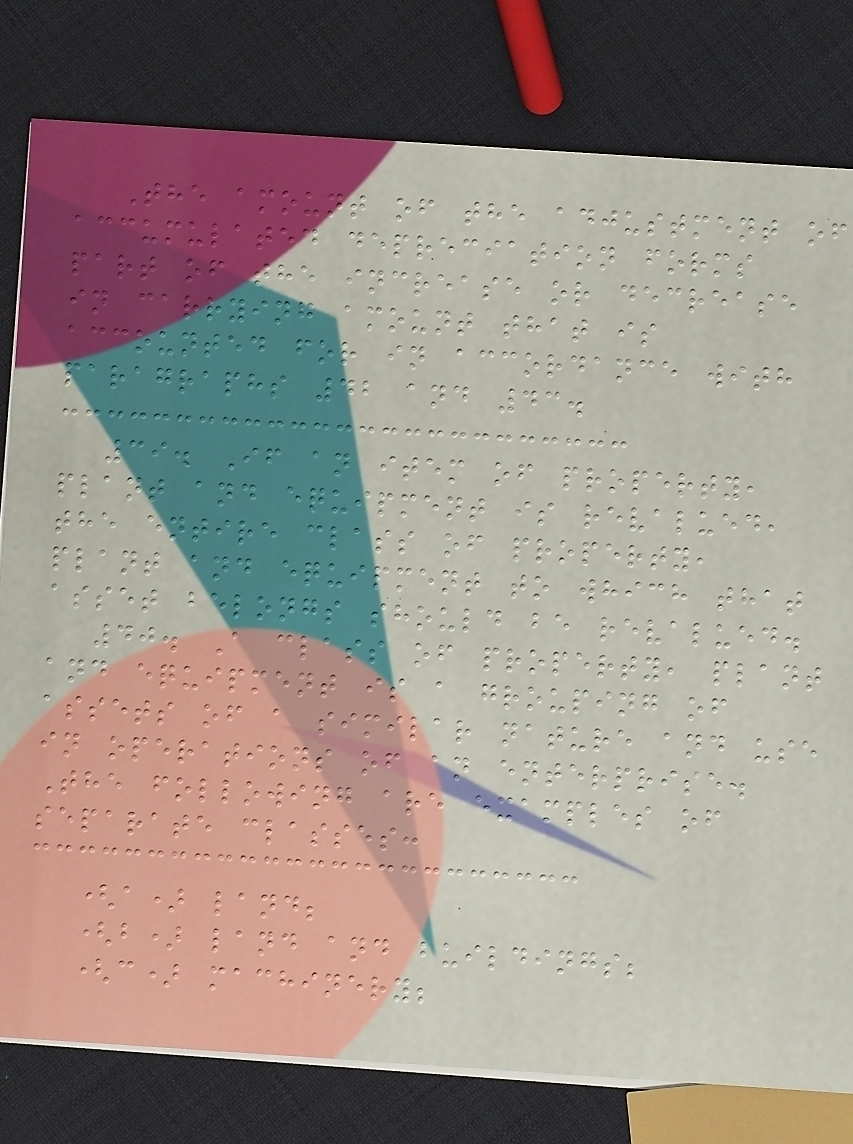The amount of the adjustment of
accumulated depreciation forms
part of the increase or decrease
in carrying amount that is
accounted for in accordance with
paragraphs 42 and 43.
39. If an item of property,
plant and equipment is revalued,
the entire class of property,
plant and equipment to which that
asset belongs should be revalued.
40. A class of property, plant
and equipment is a grouping of
assets of a similar nature and use
in operations of an enterprise.
The following are examples of
separate classes:
(a) land;
(b) land and buildings;
(c) machinery;
